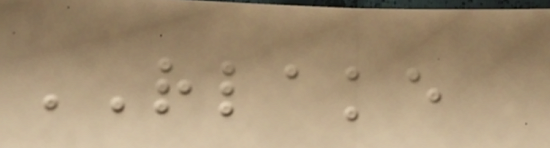RLAKE
